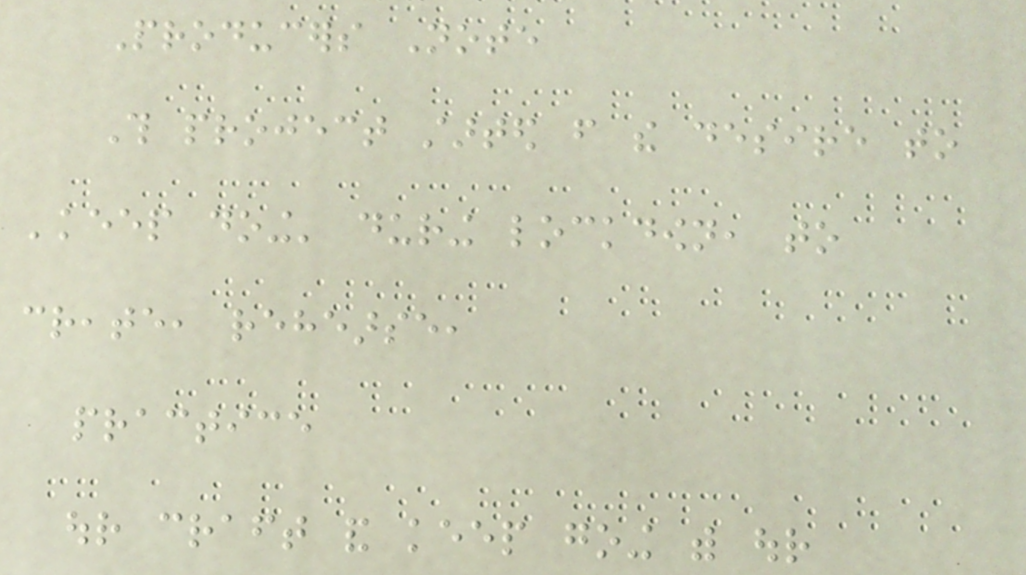Producers Note
This project started from the desire to
'keep doing' during lockdown, to
create, rehearse,
practice
our craft and keep going with our
